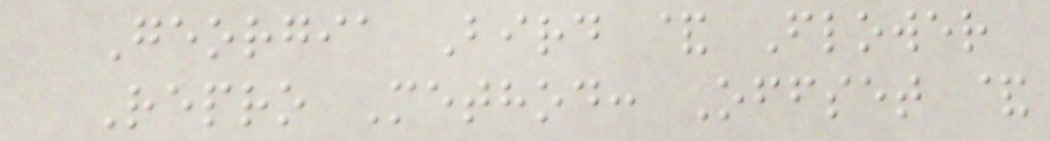Georgia Bird & Flower
Repro Method: Offset &
